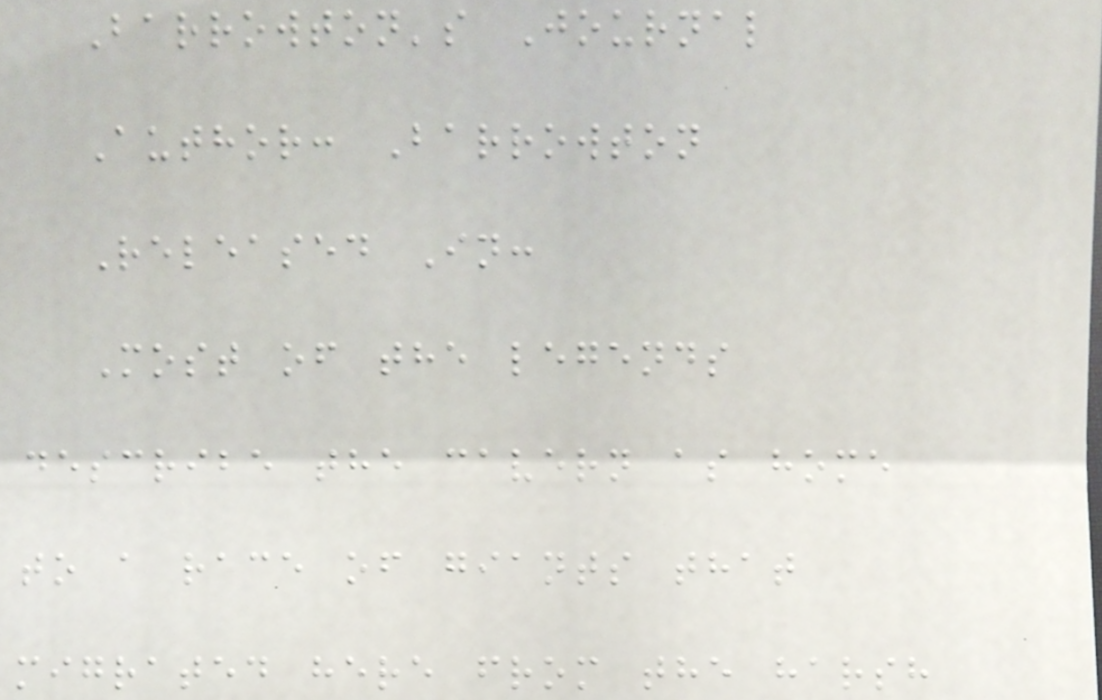Barrowton's Journal
Author: Barrowton
Released In:
Most of the legends
describe the cavern as home
to a race of giants that
migrated here from the harsh
